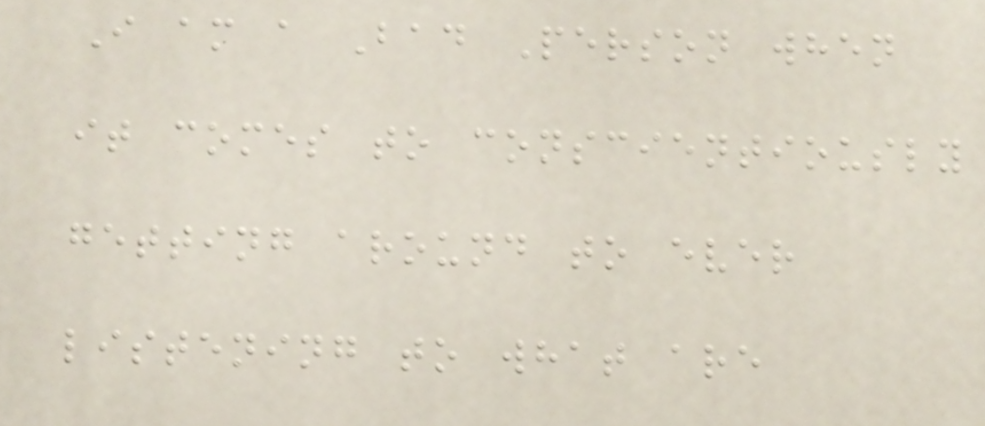I am a Bad Person when
it comes to conscientiously
getting around to ever
listening to what are
